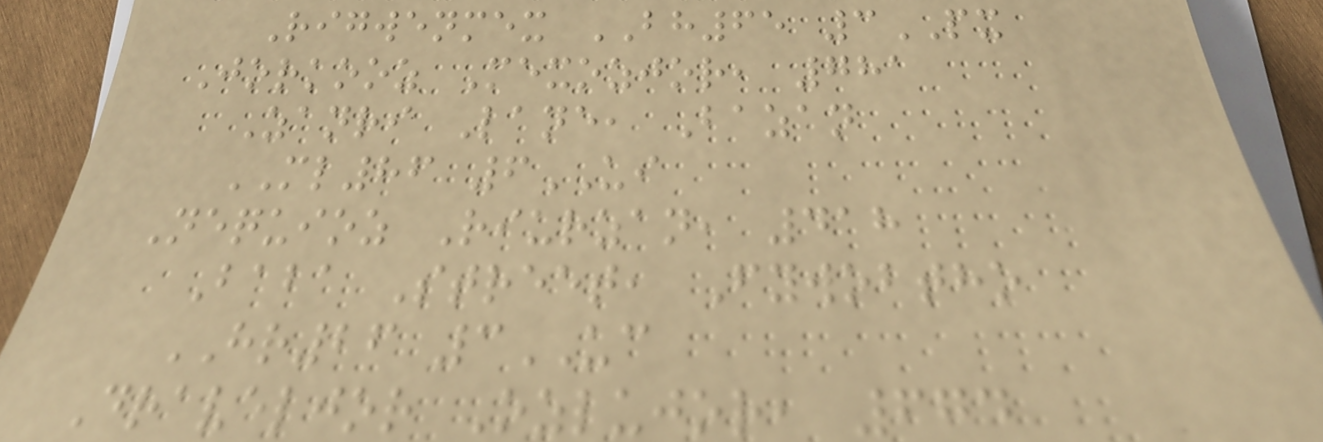Rigwenmex BH65 3PX
Jorkooz Mexozjor, 781
Zanri Lane, Bazan
ML86 6UI
Nequioz Riurzan, 418
Baba Street, Fywobtho
HR26 3UC
Draveljor Ozlujor, 674
